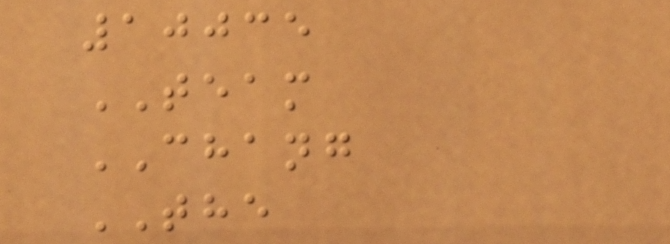10035
TEAM
CHANG
THE
